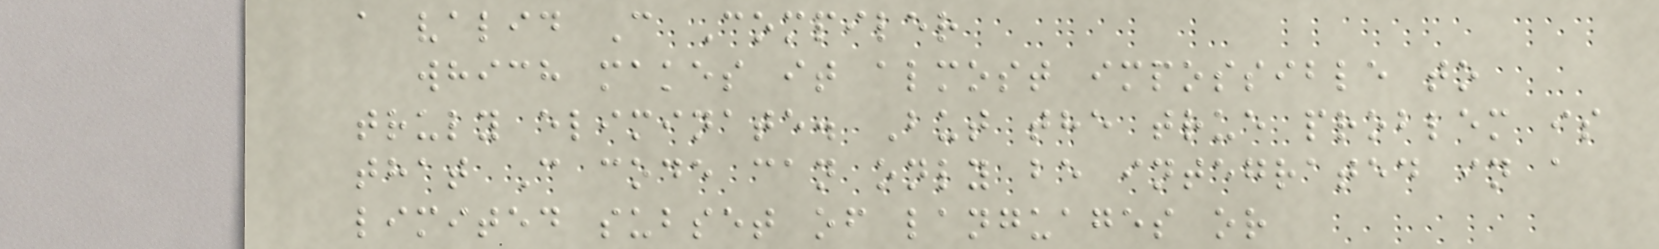a valid C Compiler
which makes it almost impossible to
truly eliminate. But the true problem is
that C code can only be integrated in a
limited subset of languages or
